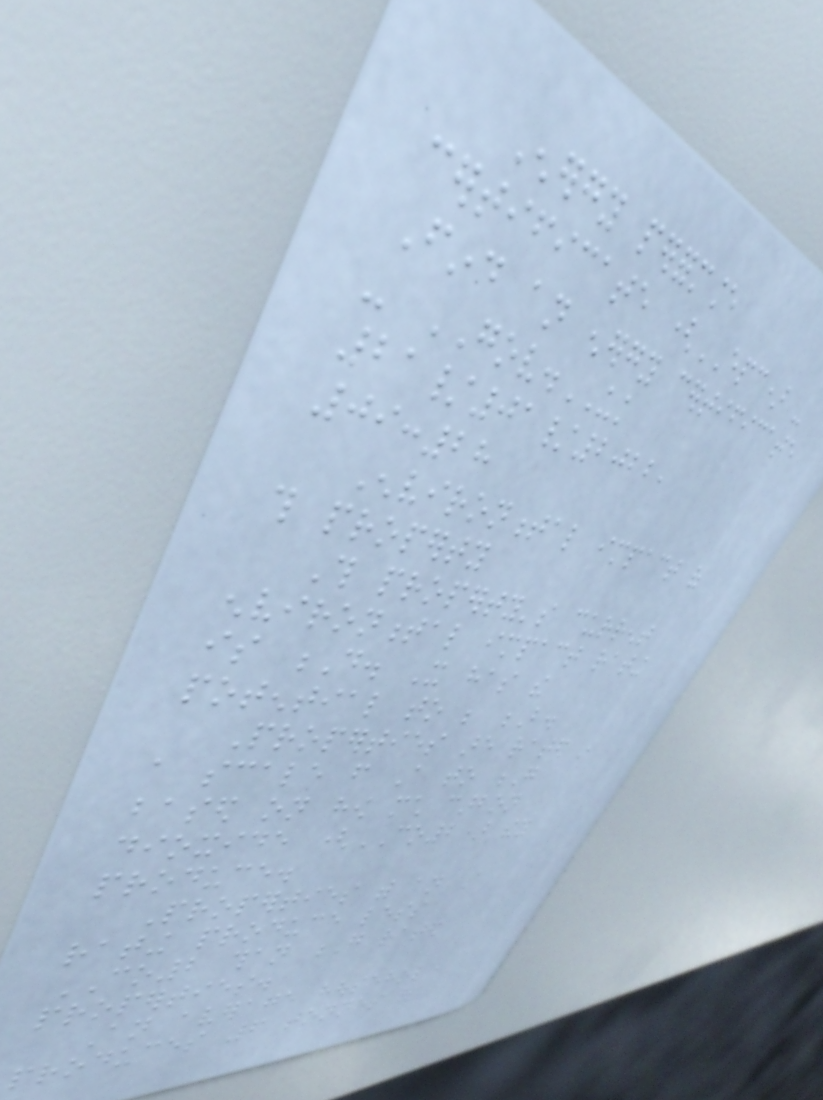Energy performance
certificate (EPC) -
Find an energy certificate
- GOV.UK
21/01/2022,
09:28
Environmental impact of
this property
This property's current
environmental impact rating
is D. It has the
potential to be B.
Properties are rated in
a scale from A to G
based on how much carbon
dioxide (CO2) they
produce.
Properties with an A
rating produce less
CO2 than G rated
properties.
An average household
produces 6 tonnes of
